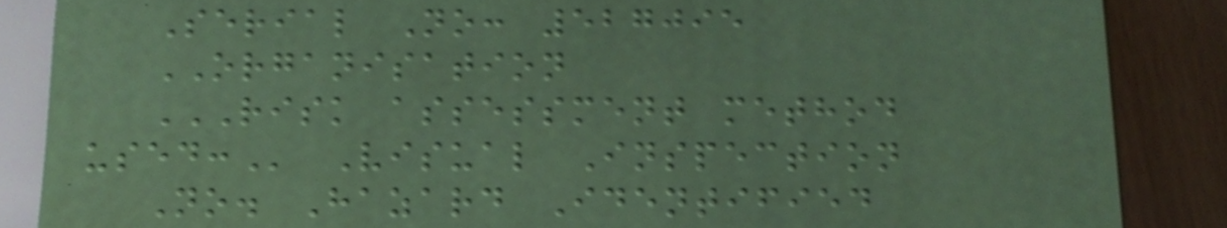Serial No: 527095
ORGANISATION
RISK ASSESSMENT METHOD
USED: Visual Inspection
No. Hazard Identified
